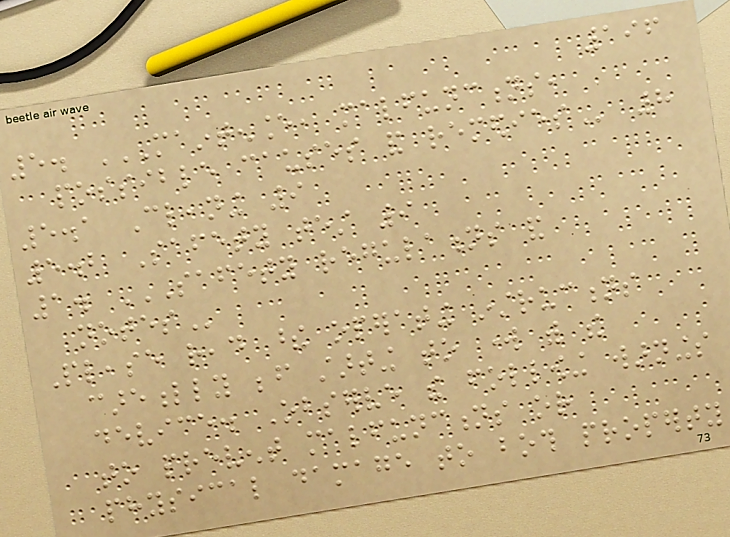196
5. MAINTENANCE, MALFUNCTIONS,
POSSIBLE CAUSES AND REMEDIES 8
5.1 Cleaning 9
5.2 Safety test 9
1. SAFETY REGULATIONS AND
NOTES
Please read these operating instructions
carefully before starting to work with the
device. Observe the following warnings
to prevent malfunctions or
physical damage to both property
